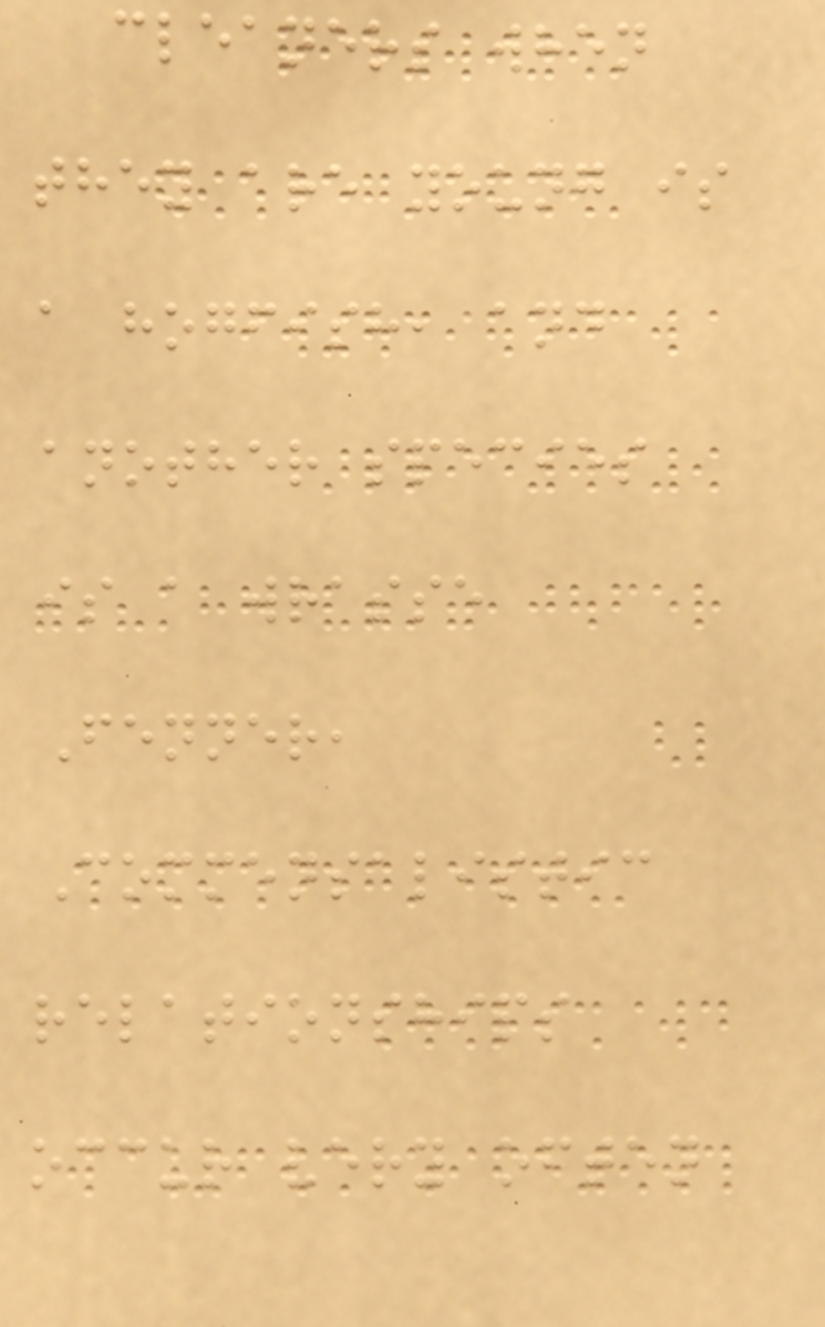cleaners when
they are young is
a hogfish, and
another species
is a wrasse
Fenner,
Commensalistic
relationships
occur very often
